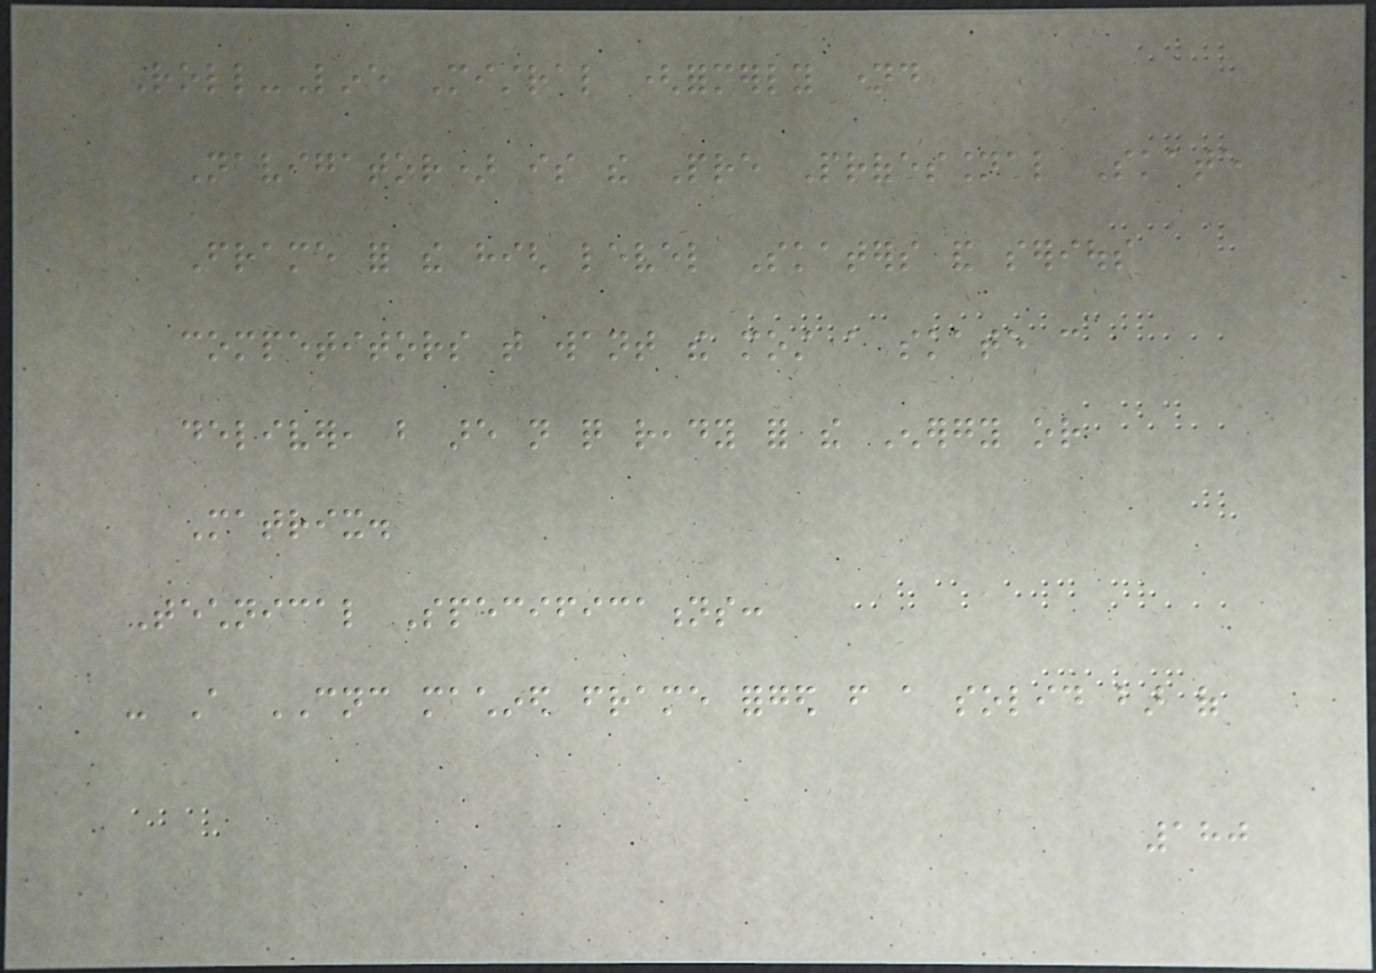Roll-Line Mistral (formerly named
Navigator) is the Pre Professional Skate
Frame for the high level Skaters and serious
competitors that want the most a skate can
deliver, but are not quite ready for the Energy or
Matrix.
Technical Specifications:
- A CNC machined frame forged from a solid bar of
180
